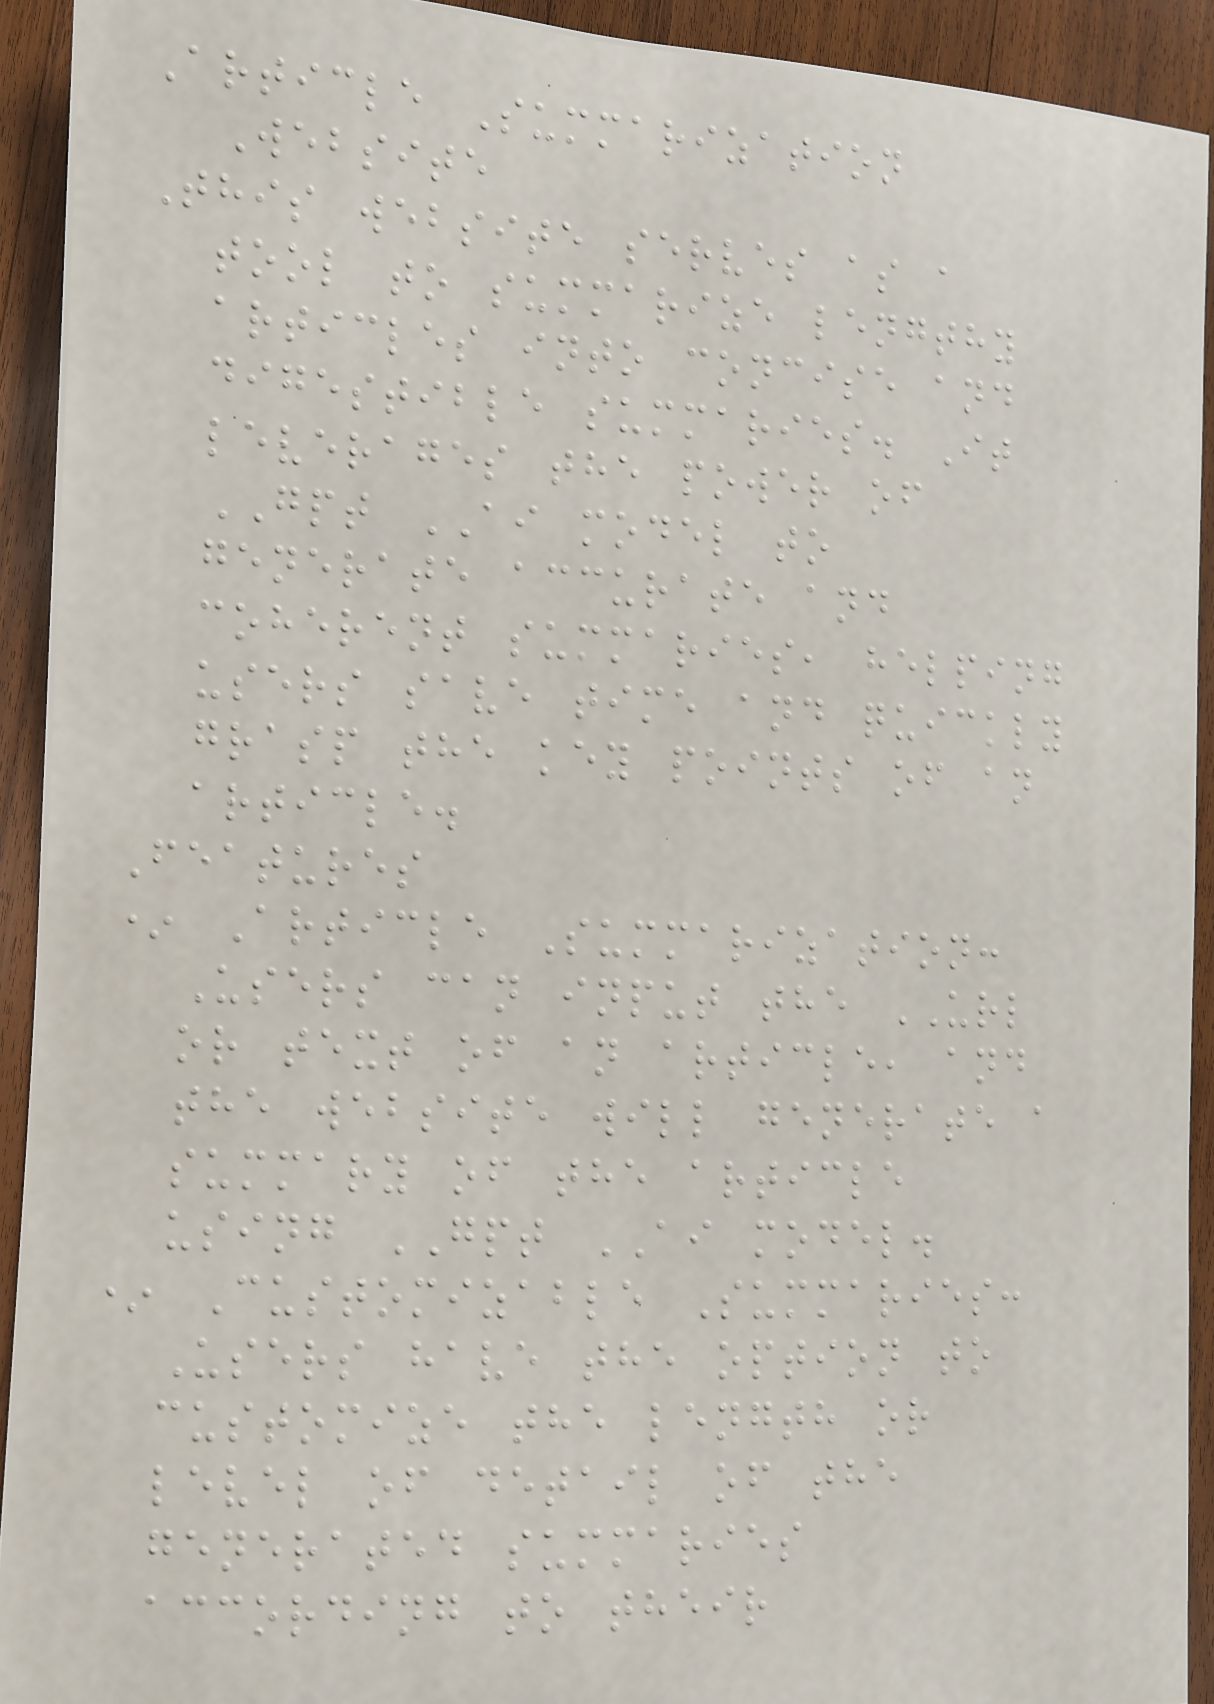Article Summarization
Website
This website serves as a
tool to summarize lengthy
articles into concise and
digestible summaries. It
leverages the power of
GPT AI model to
generate accurate and
coherent summaries, helping
users save time and quickly
grasp the key points of an
article.
Features
* Article Summarization:
Users can input the URL
or text of an article, and
the website will generate a
summary of the article
using GPT AI model.
* Customizable Summaries:
Users have the option to
customize the length or
level of detail of the
generated summaries
according to their
